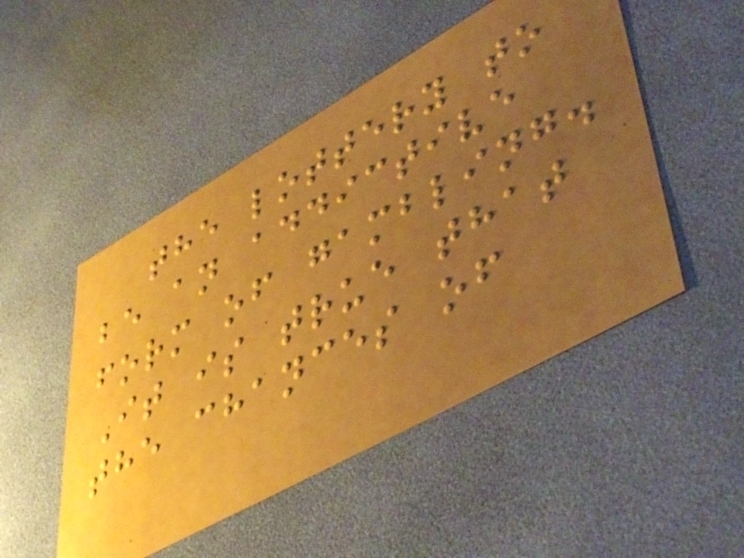the lottery to
be an addictive
form of gambling.
It is true that
the chances of
